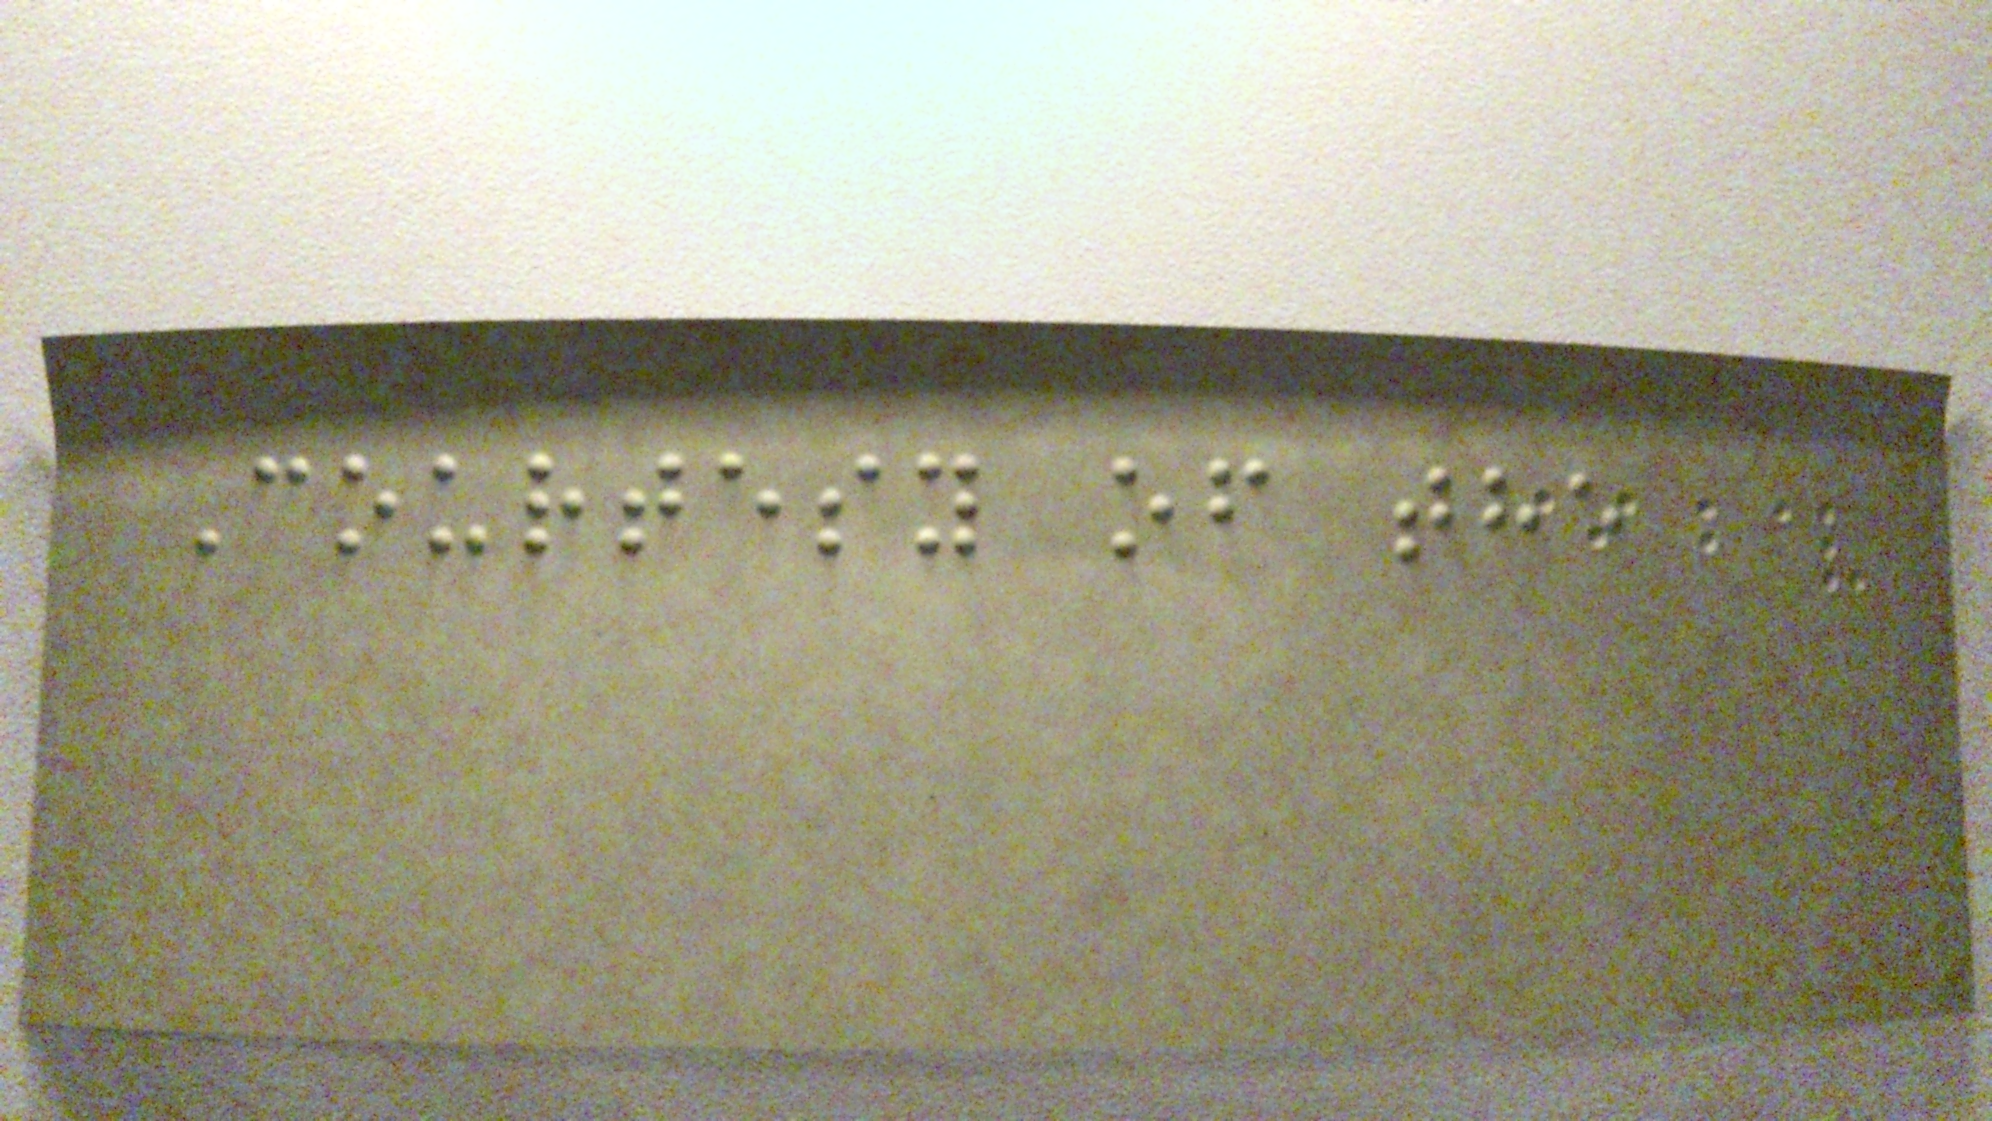Courtesy of the
